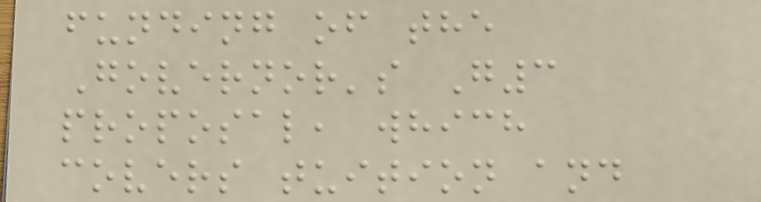funding of the
Governor's G3
proposal, which
covers tuition and
